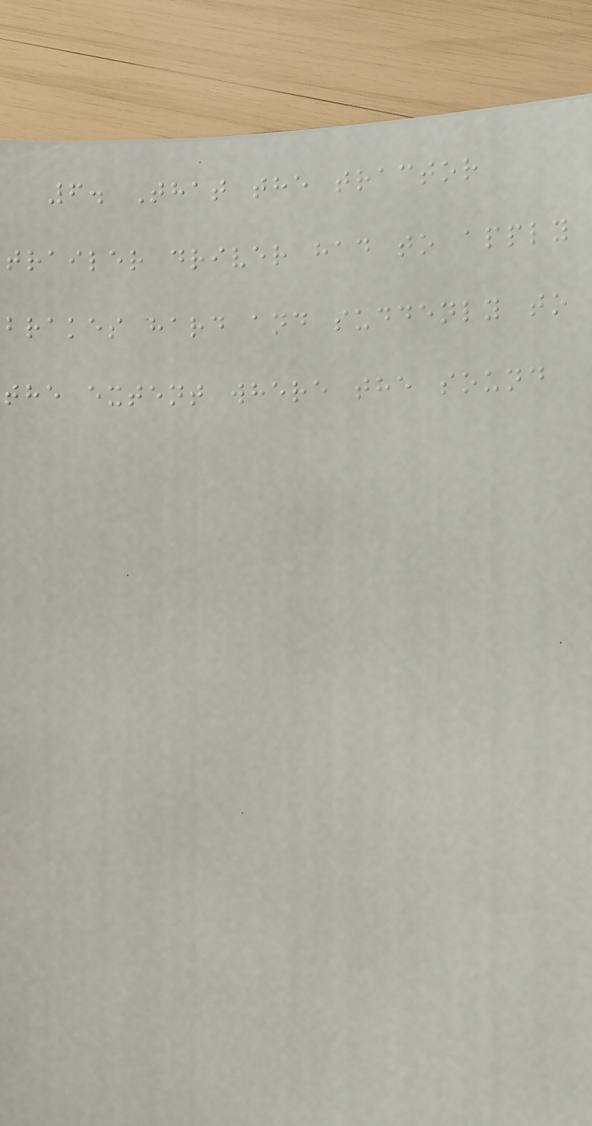6. That the tractor
trailer driver had to apply
brakes hard and suddenly to
the extent where the sound
